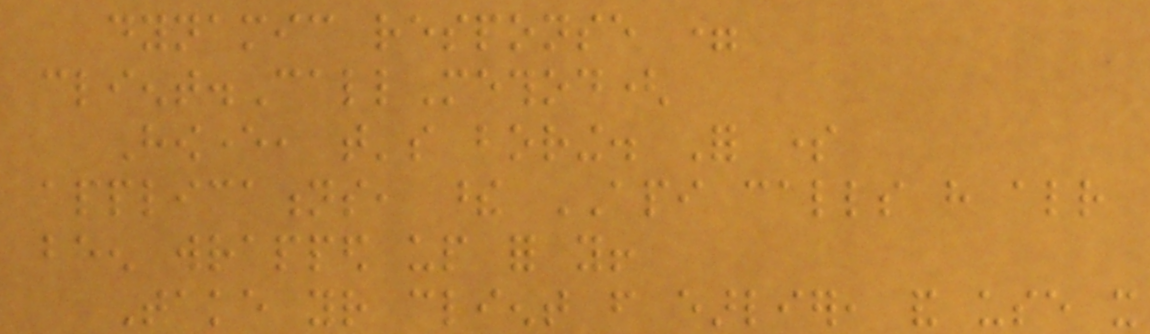dynamic response =
client.CallMethod(
However, that's boring. For some
applications, these API calls have already
been wrapped up for you!
Take your client from earlier, and use it
